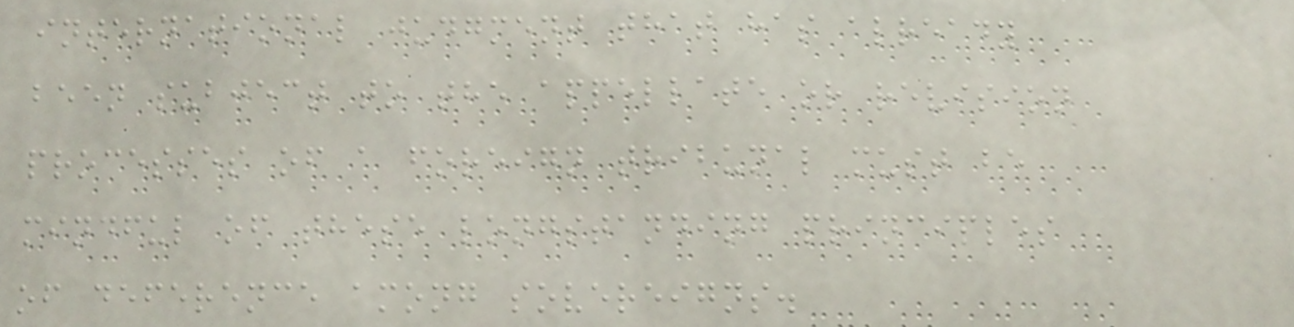international judgment that has already
been subject to the appellate or revision
processes of a foreign tribunal must be
mindful of these longstanding principles
of deference among sovereigns.
